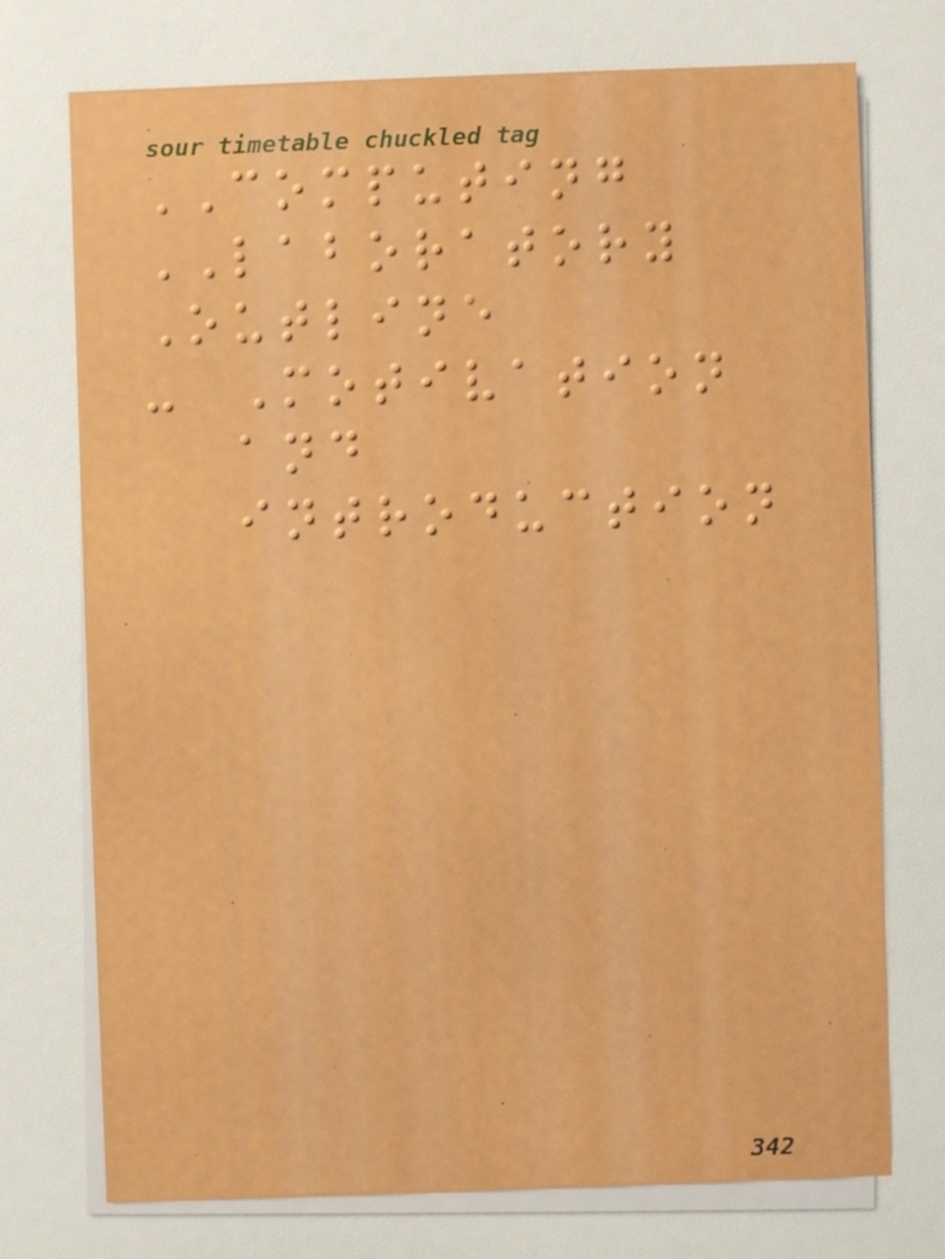COMPUTING
LABORATORY
Outline
- Motivation
and
introduction
